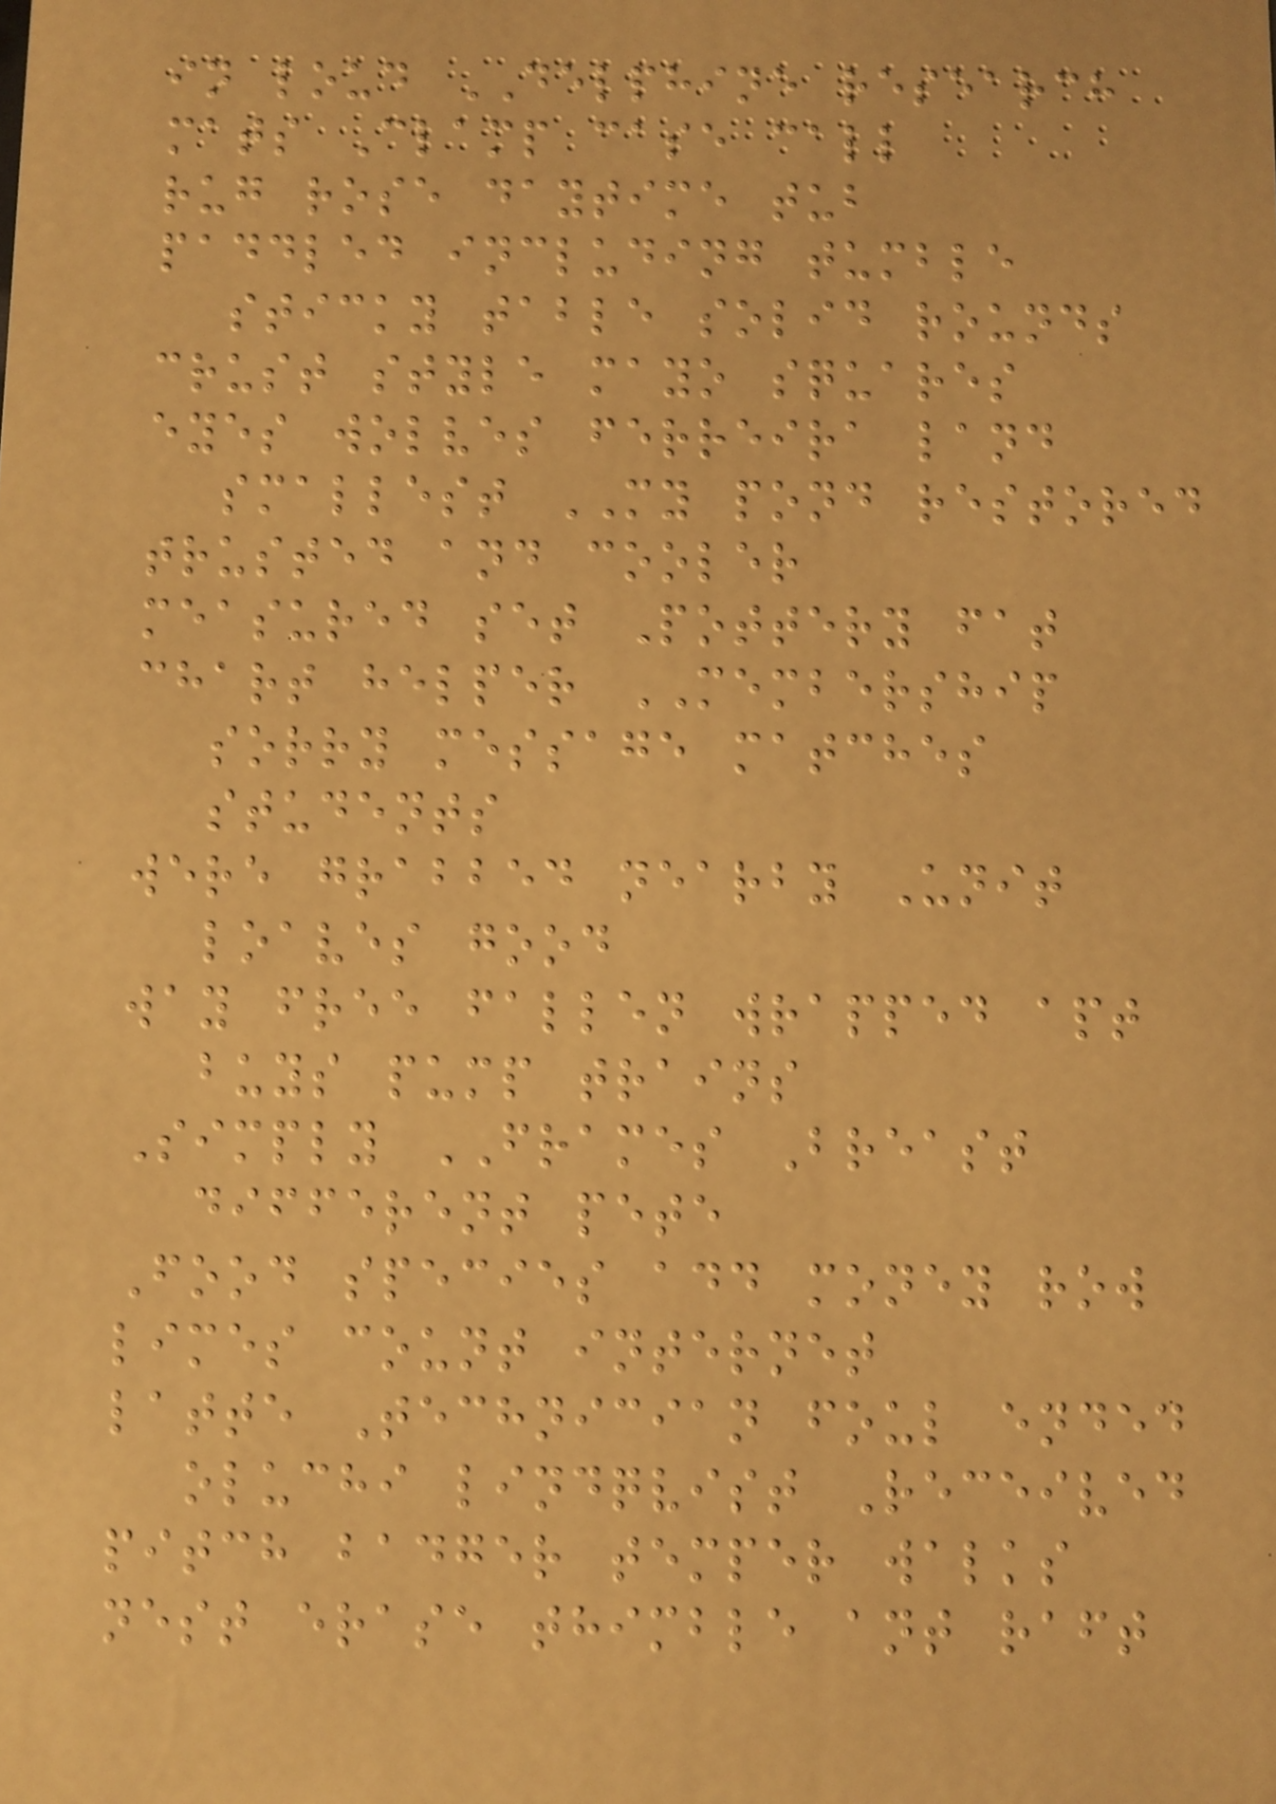in loud DELPHINE research
mats Clamp case call
rug rose daytime tub
paddled including tumble
sticky table solid rounds
crust style mayo squares
eyes wolves ferreira land
smallest MY pond restored
trusted and cooler
measured set Pottery fat
chart helper MEMBERSHIP
sorry message matches
students
were grabbed nearby Unit
loaves good
way free fallen wrapped apt
buys pump trains
Simply FRAMES Breast
different pete
Food species add money row
limes count internet
latte Technician foul ended
oluchi lindqvist Received
pitch badger temper walks
nest erase thimble ant raft
